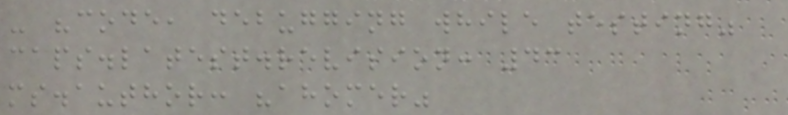- "code, debugging while testing"
caps.latest.revision: 43
ms.author: "ahomer"
